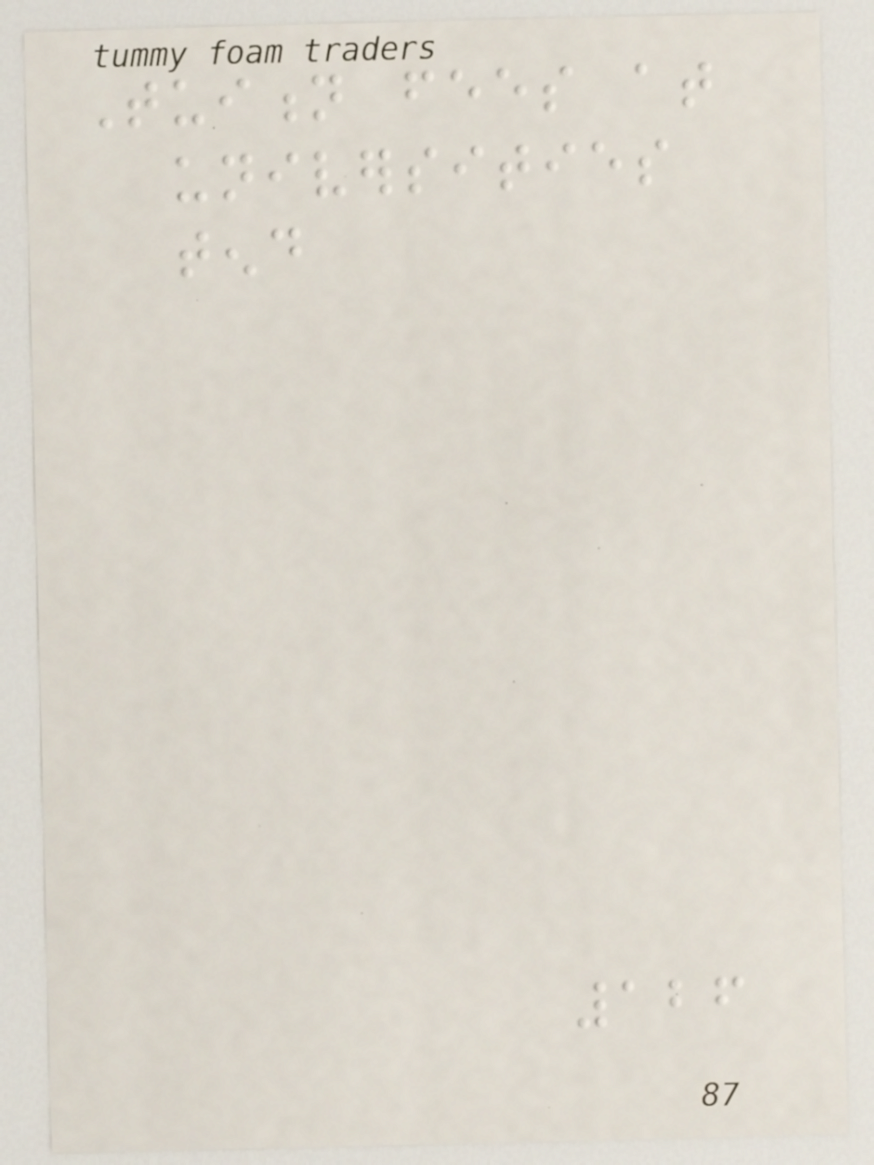Tuition fees at
universities
tend
126
